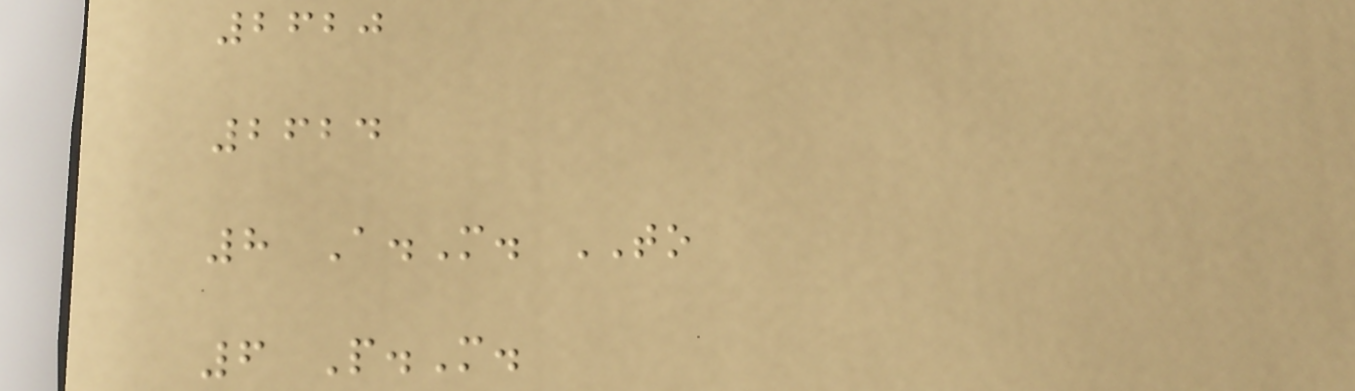2620
2624
8 A.M. TO
6 P.M.
